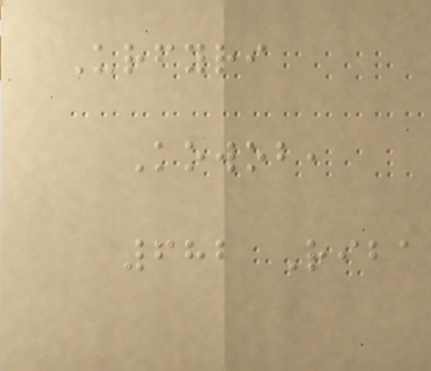Urfyri
Kowob,
682 Riba
